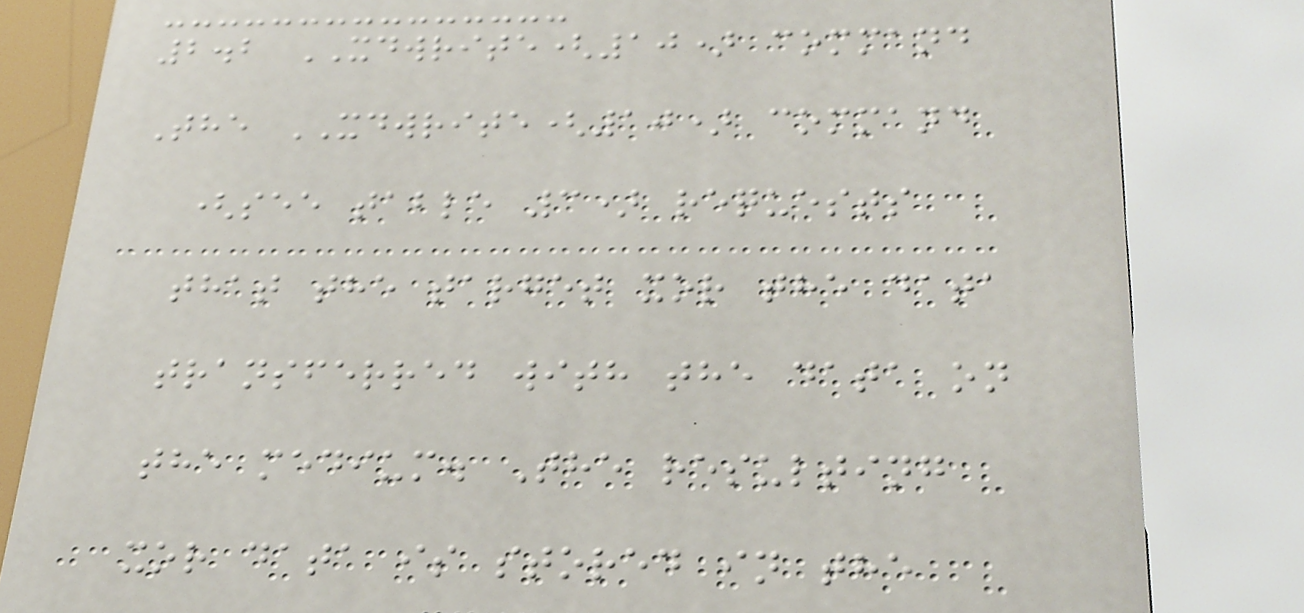2.2 XDWRITE(10) command
The XDWRITE(10) command
(see table 3) requests
that the target xor the data
transferred with the data on
the medium. The resulting
xor data is stored in the
